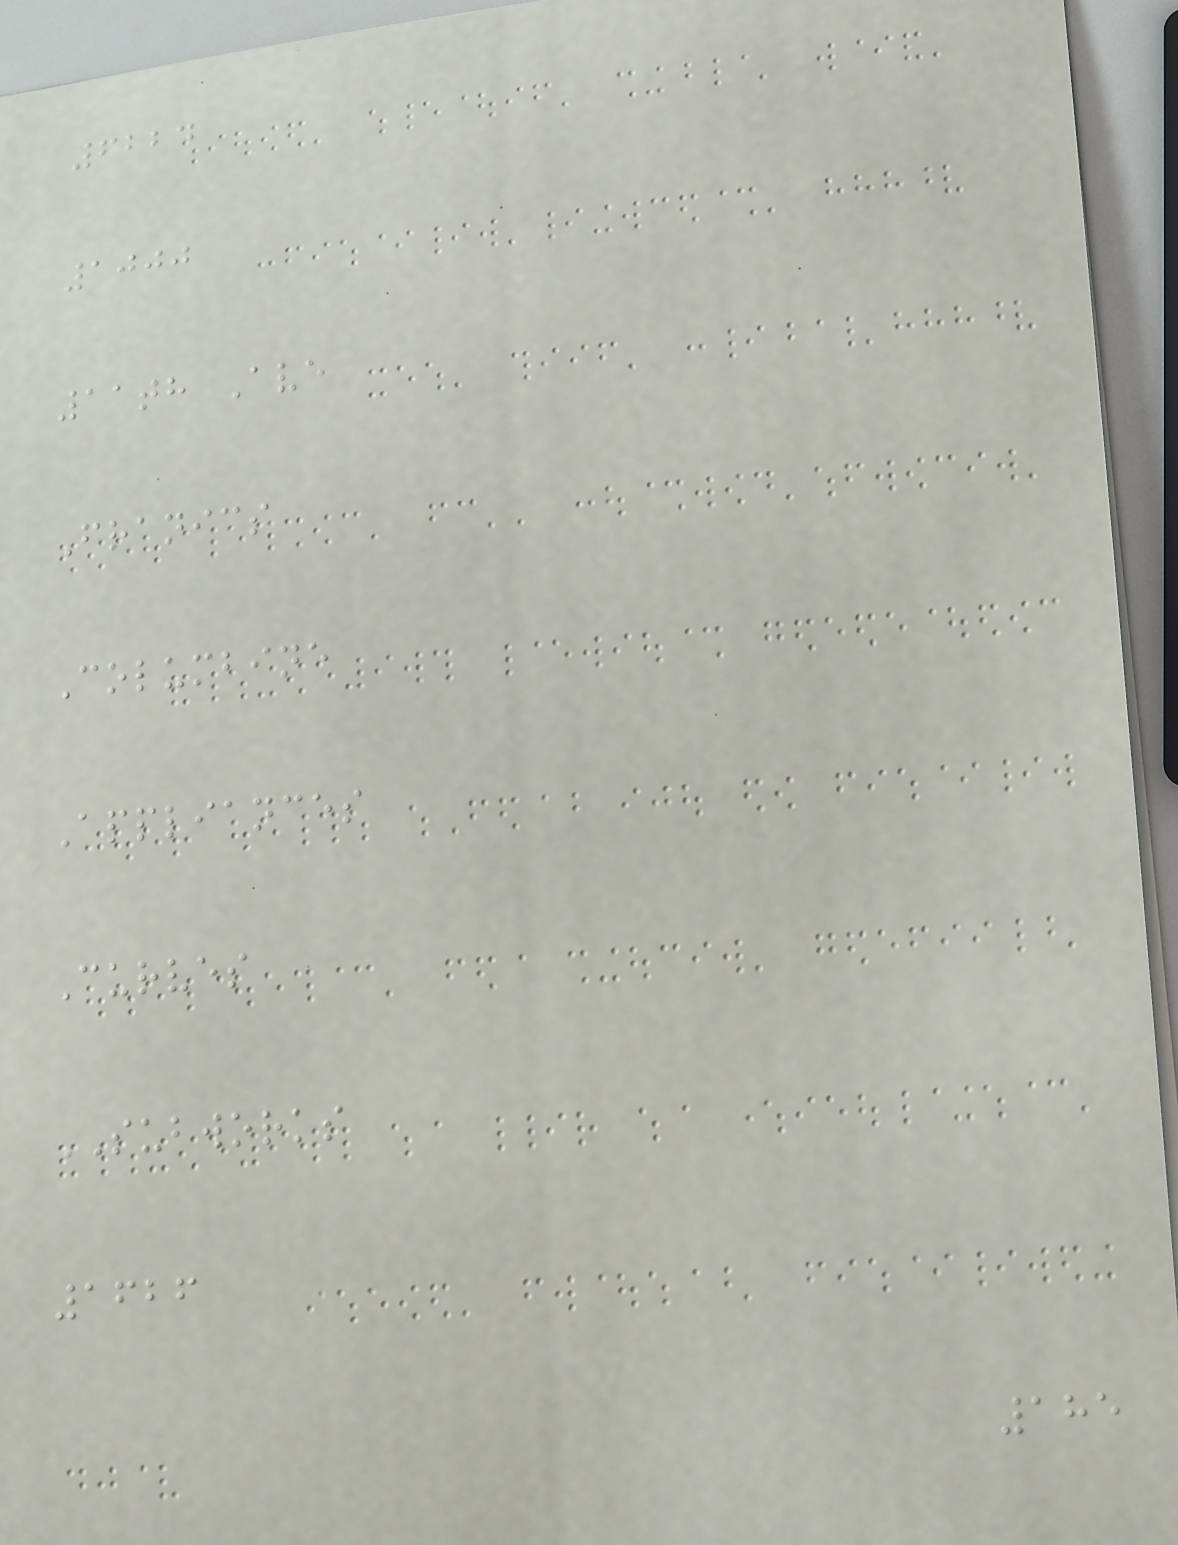6224
1000
11th Ave
Franics
Columbine
Appliances
Curves
SUBWORKS
1626
185
